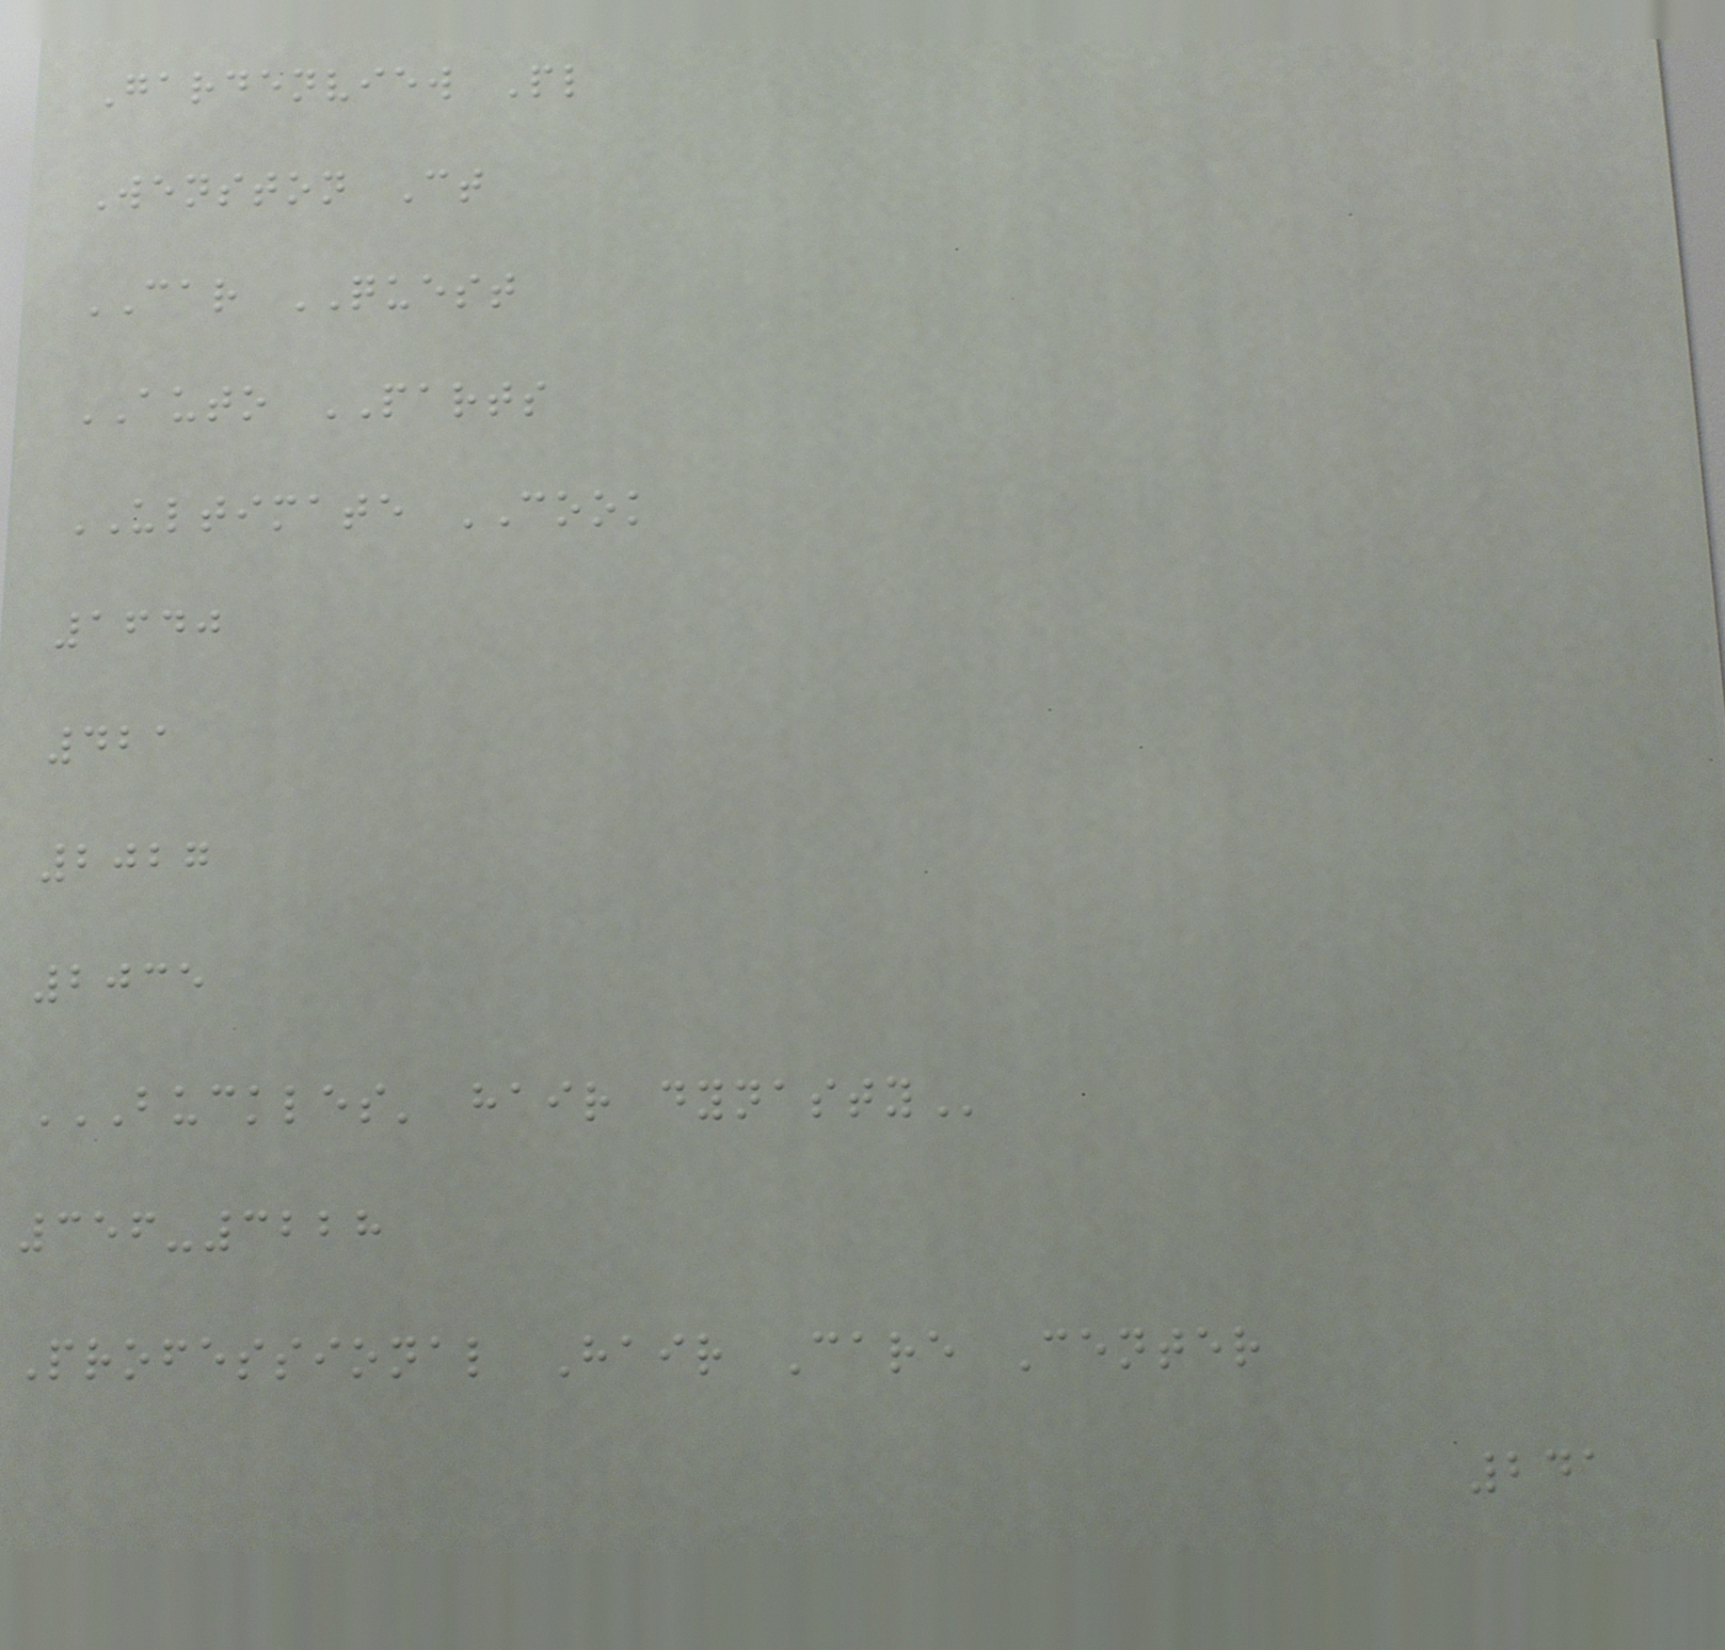Gardenview Pl
Wenston Ct
CAR QUEST
AUTO PARTS
ULTIMATE COOK
1640
421
2027
2035
BUCKLES' HAIR DYNASTY
356-3228
Professional Hair Care Center
241
